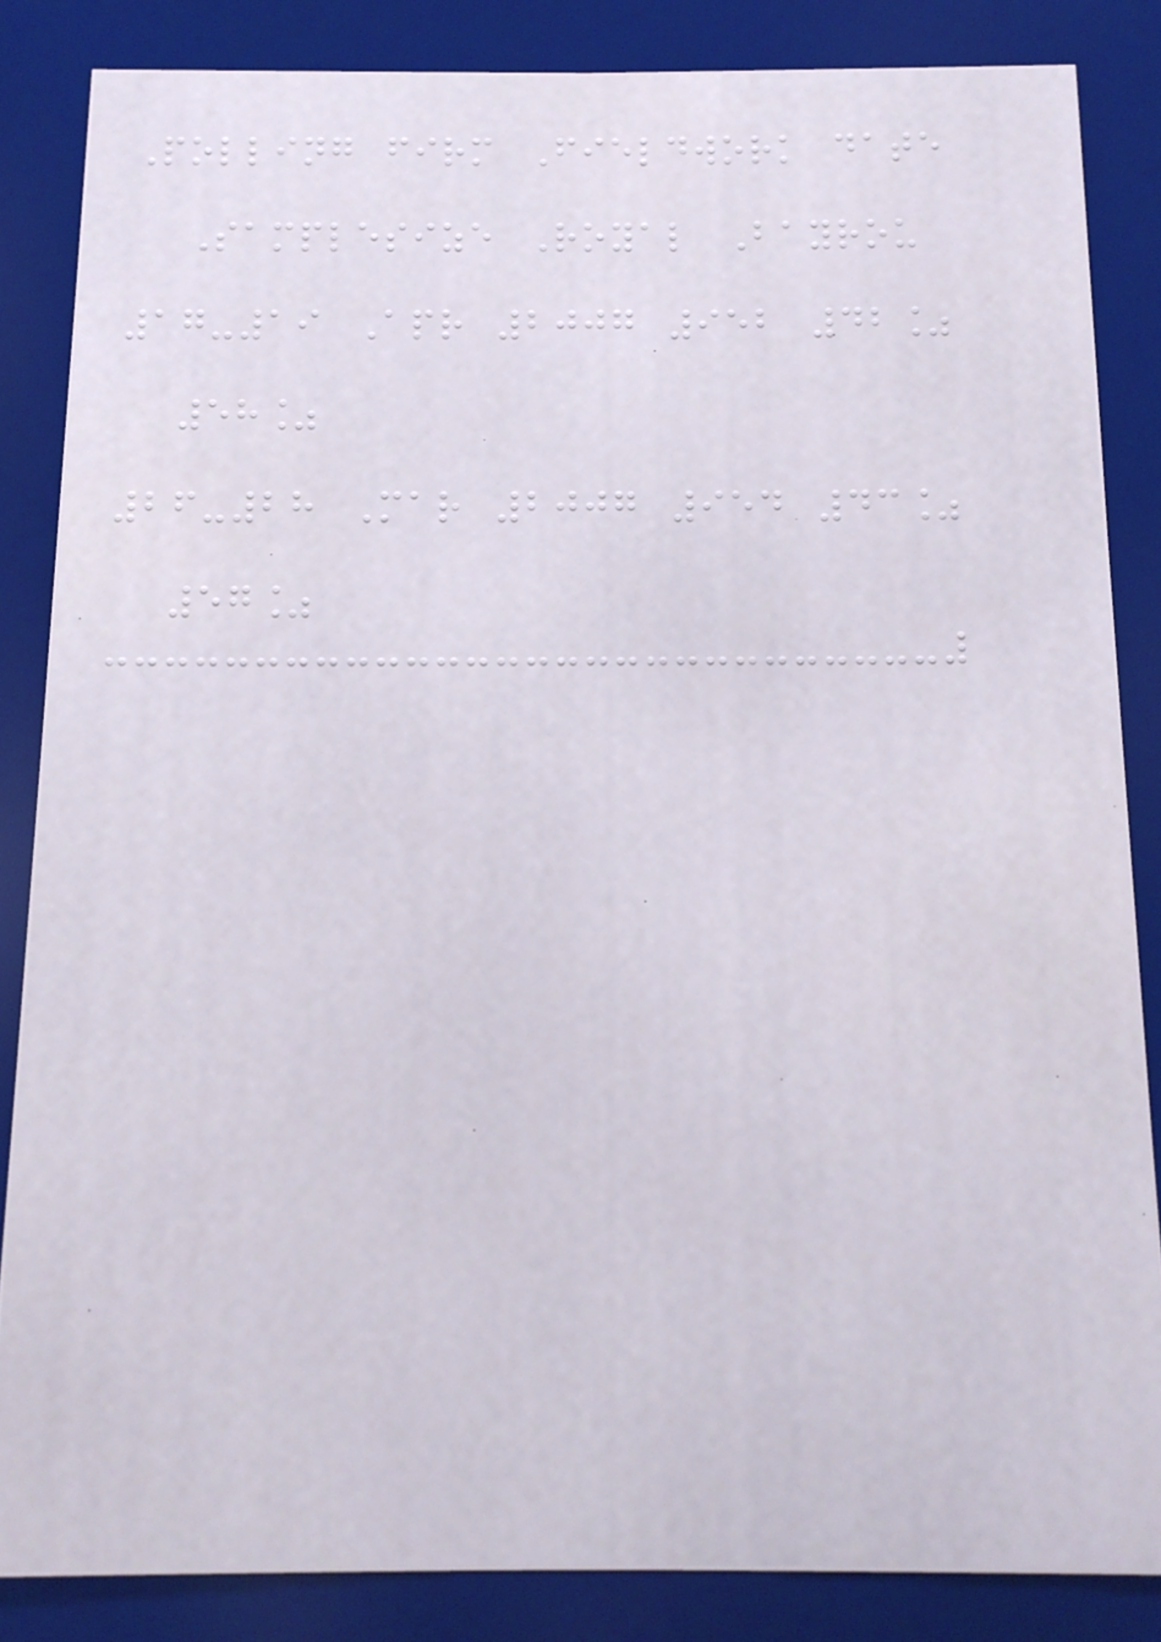Polling firm Fieldwork date
Samplesize Royal Bayrou
17-19 Apr 2007 952 42%
58%
26-28 Mar 2007 954 43%
57%
